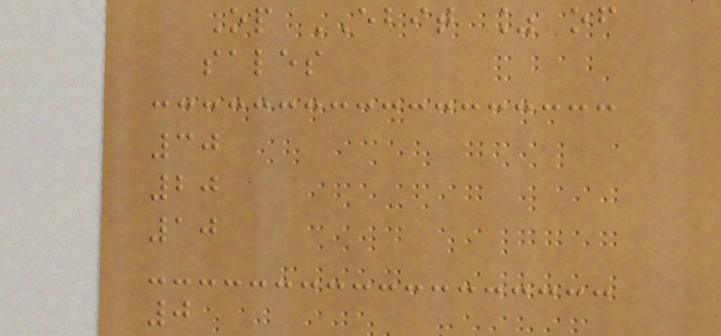Op EBIT % of
sales
30
20
10
0
